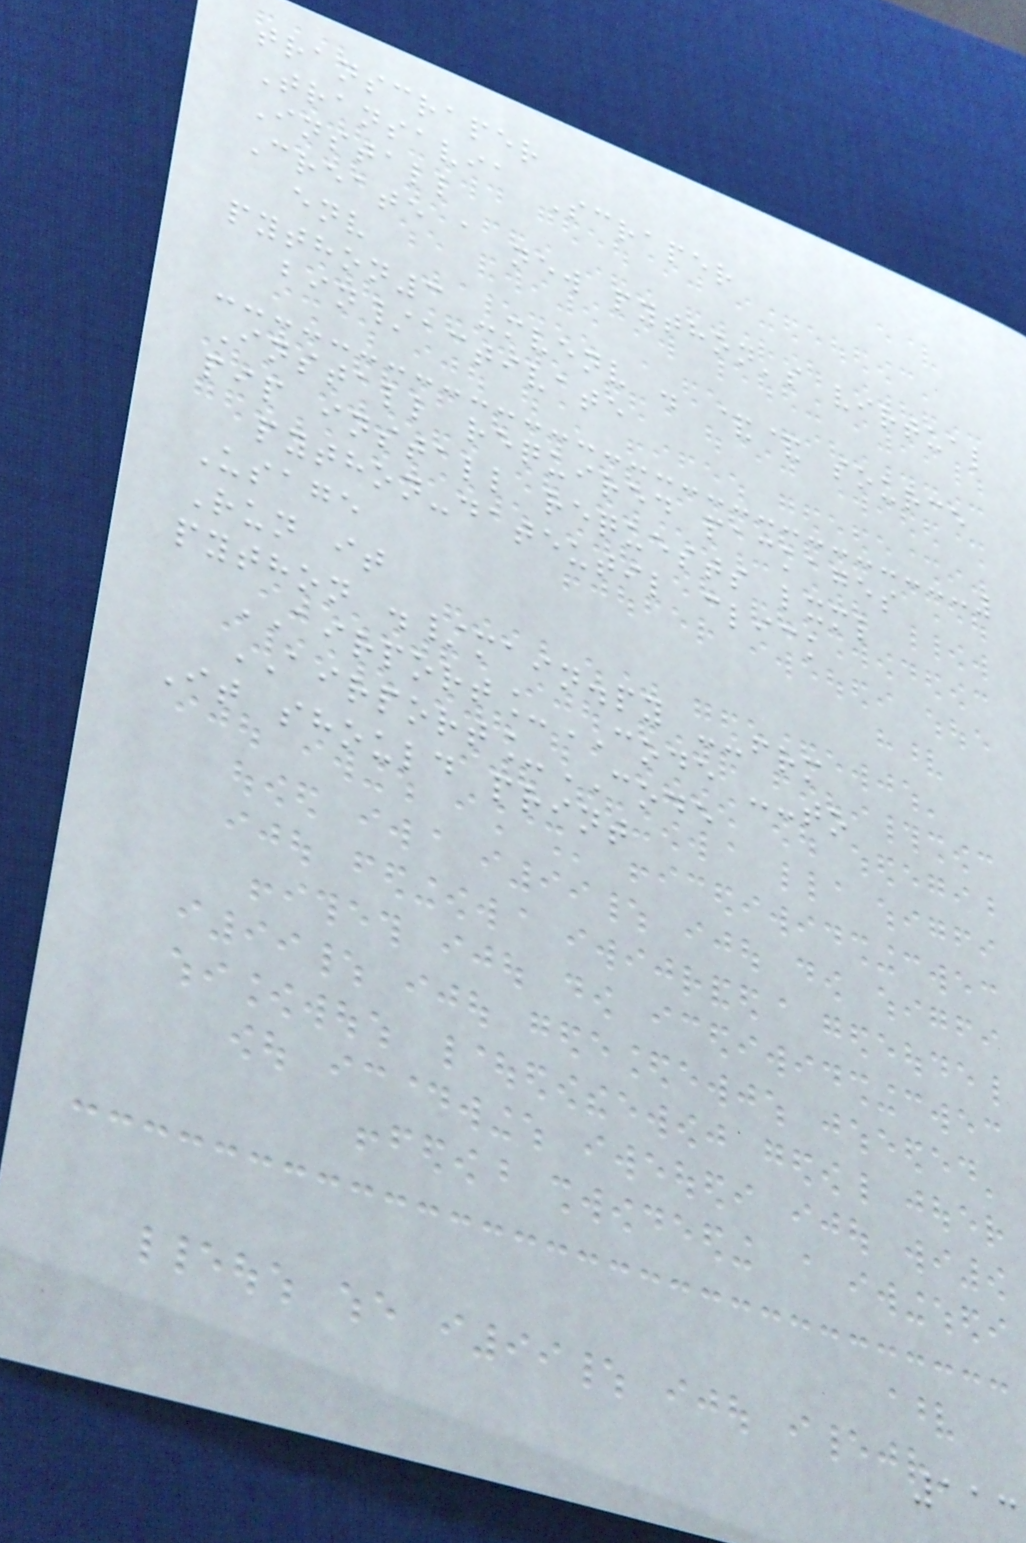transcraper
Transavia Scraper
Install
Create a new python's virtual
env
python3 -mvenv . && source
bin/activate
Install required packages
pip install requests lxml
python-dateutil click
Usage
Run it
python ./main.py --frm
AIRPORT_CODE --to
AIRPORT_CODE
It should print
113
